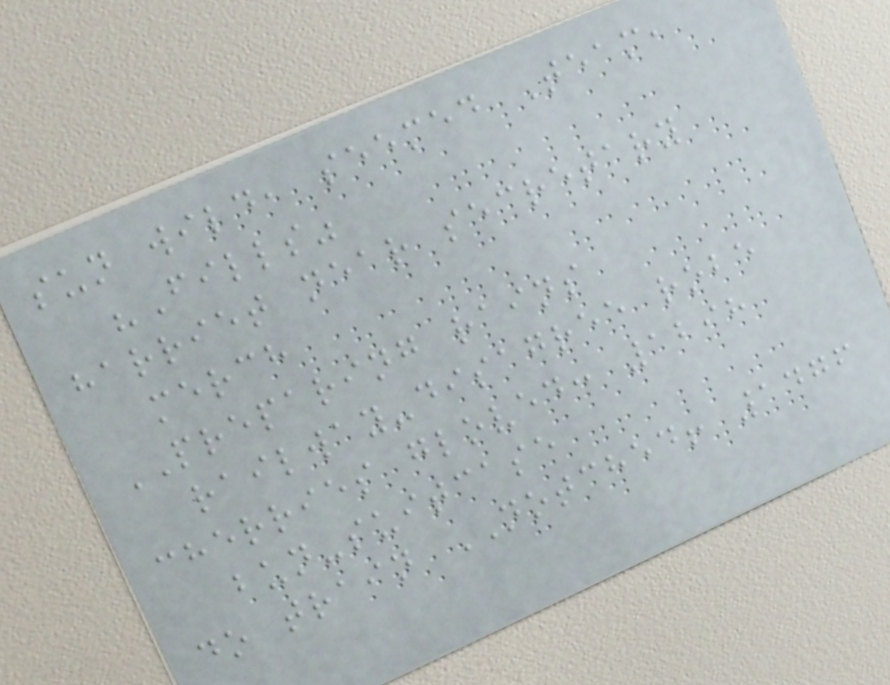sun wild, seemed Team,
"Fills"
harriet near secretary
merch
PREPARING rains
railway-disagree robe
cherries gloved: 1298
bun-suitcase
do train NOTCHED! 1476
